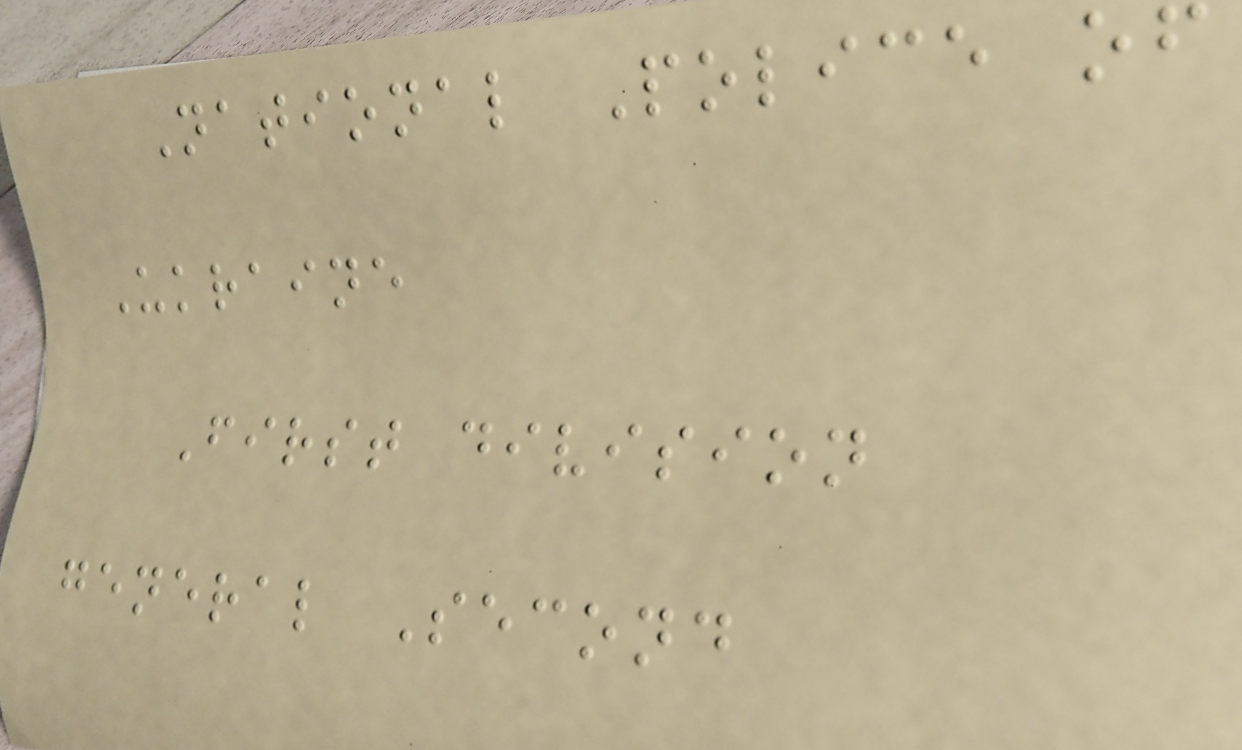National Police of
Ukraine
First division
general Second
